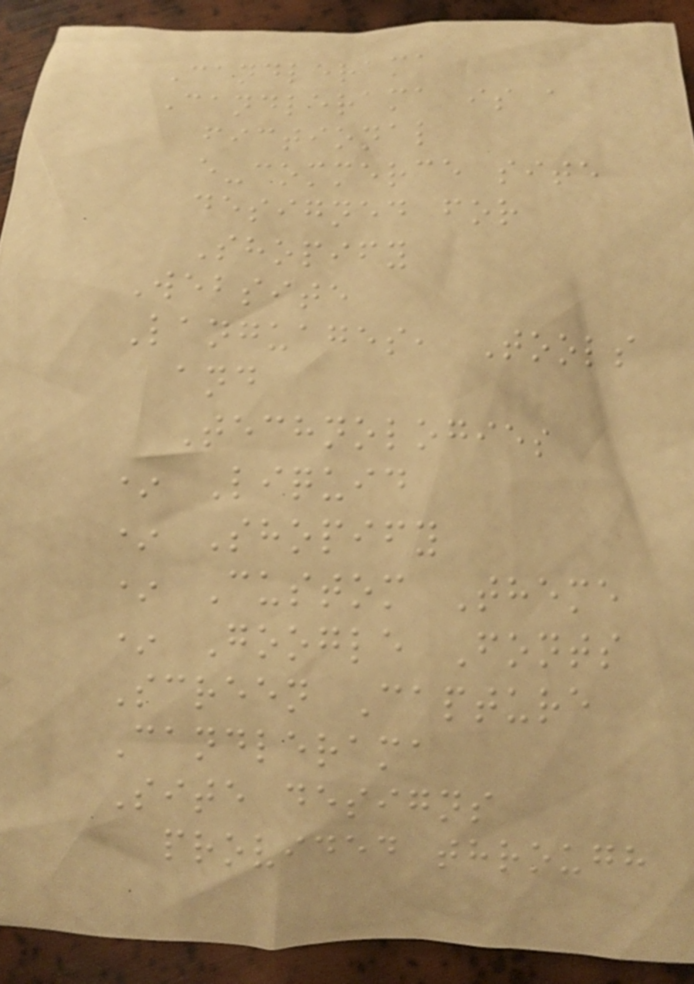Candlerama
Candlerama is a
fictional
e-commerce site
designed for
Shopify
Website
Languages, Tools
and
Technologies
* Liquid
* Shopify
* Custom Theme
* Google Fonts
Screen Capture
Candlerama
Site designs
provided through
